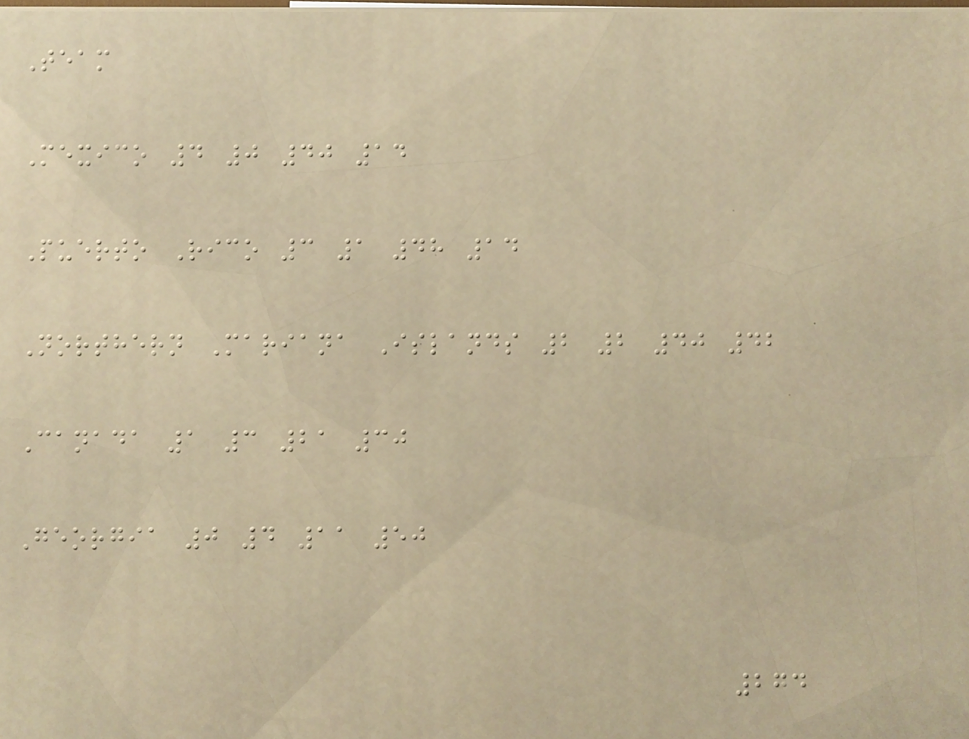Team
Mexico 4 0 40 14
Puerto Rico 3 1 48 14
Northern Mariana Islands 2 2 40 42
Canada 1 3 21 30
Georgia 0 4 11 50
274
